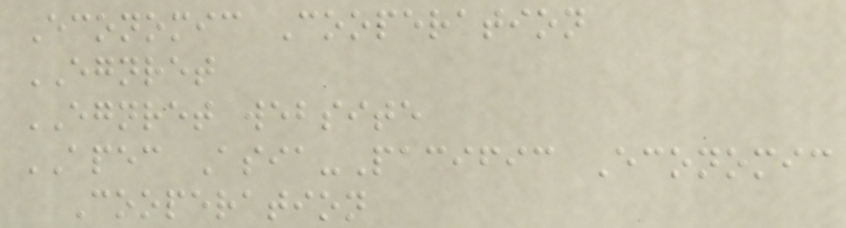Economic Cooperation
EGNRET
EGNRET website
APEC Asia-Pacific Economic
Cooperation
